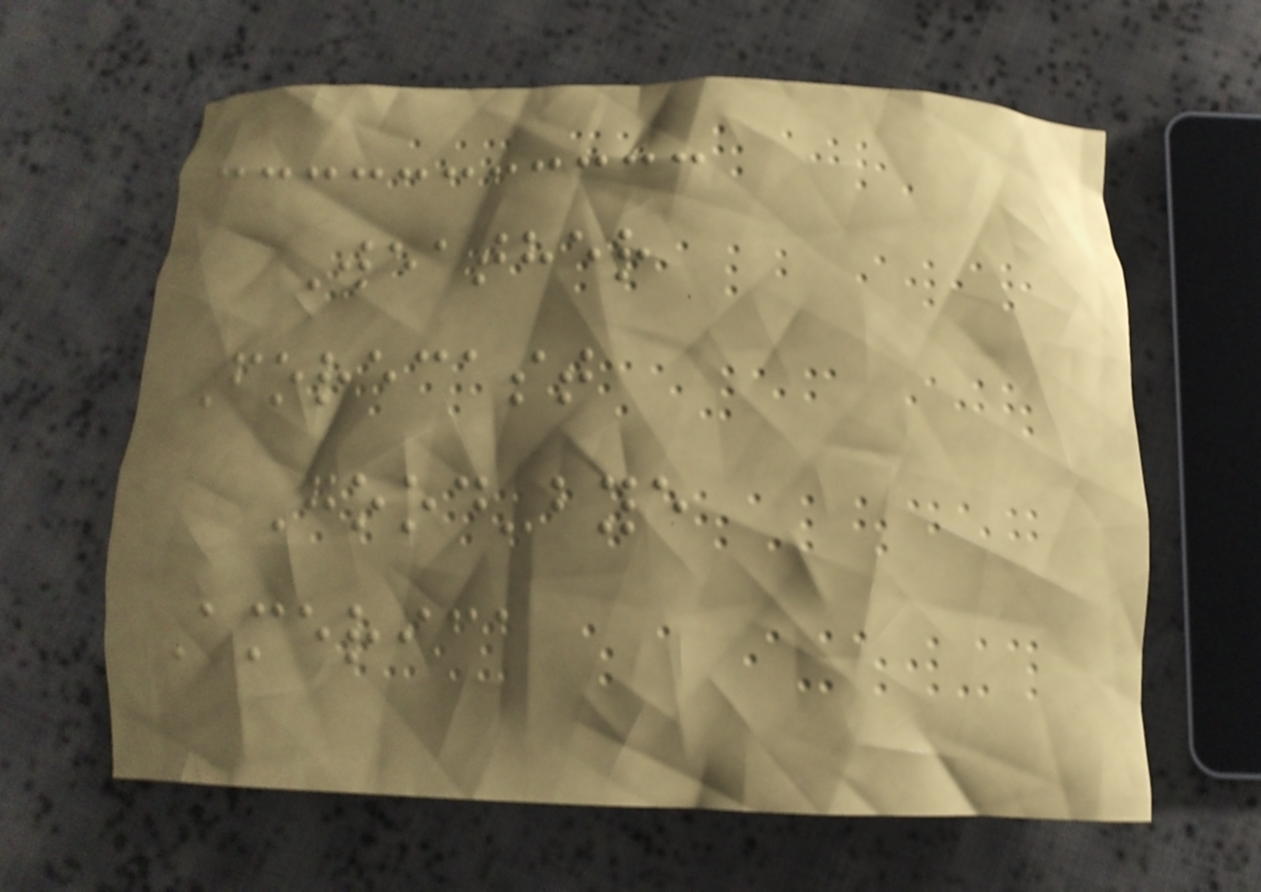Weather
Forecast
Good-bye
America
